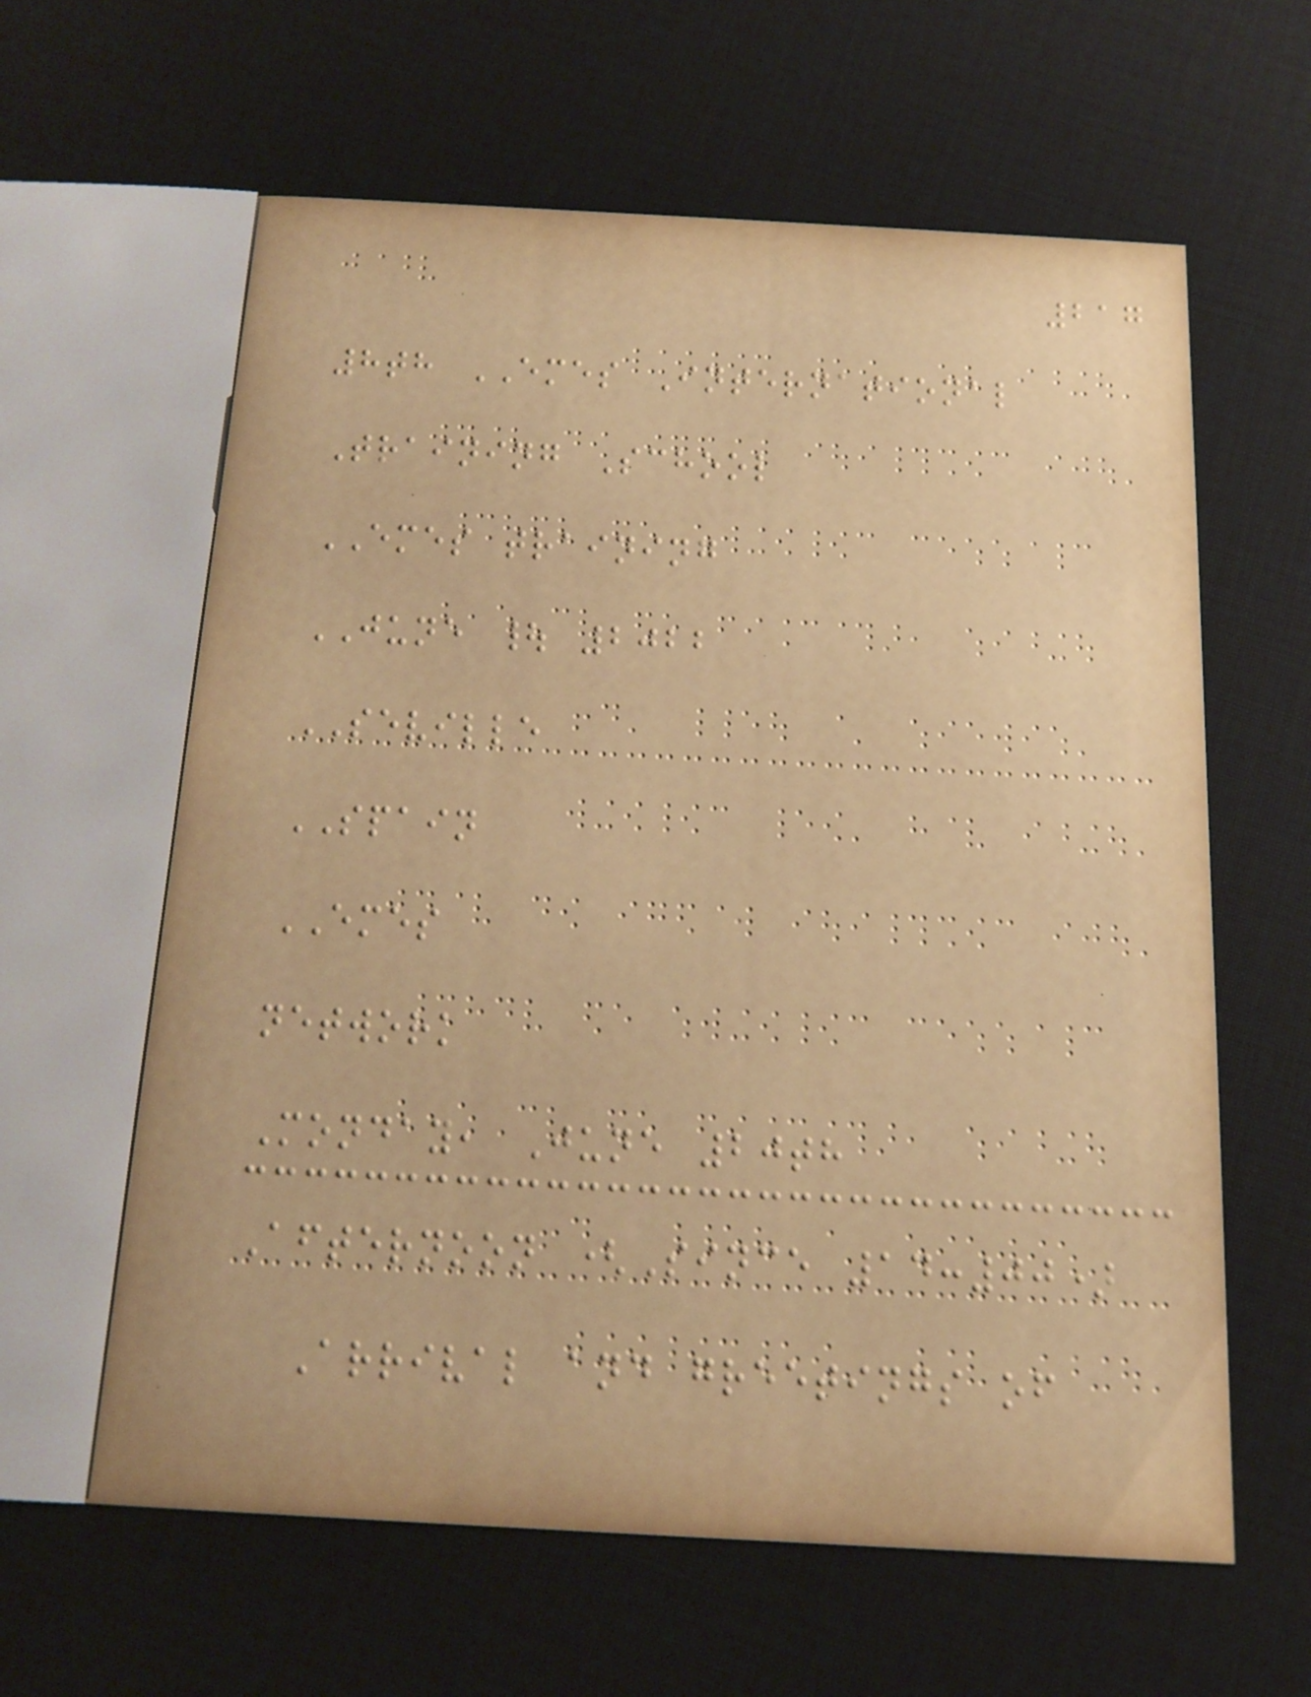217
8th EMES International
Training School
EMES training
JUNE | 2022
SEVILLE
SPAIN
EMES
network
Monday, June 20th
Afternoon (Since 14:00)
Arrival and greetings of
